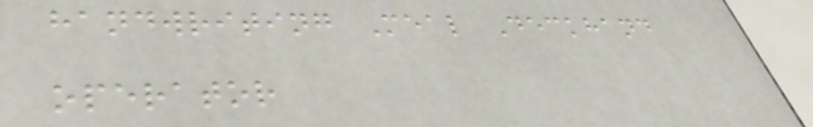handwriting Meal Deckhand
operator
